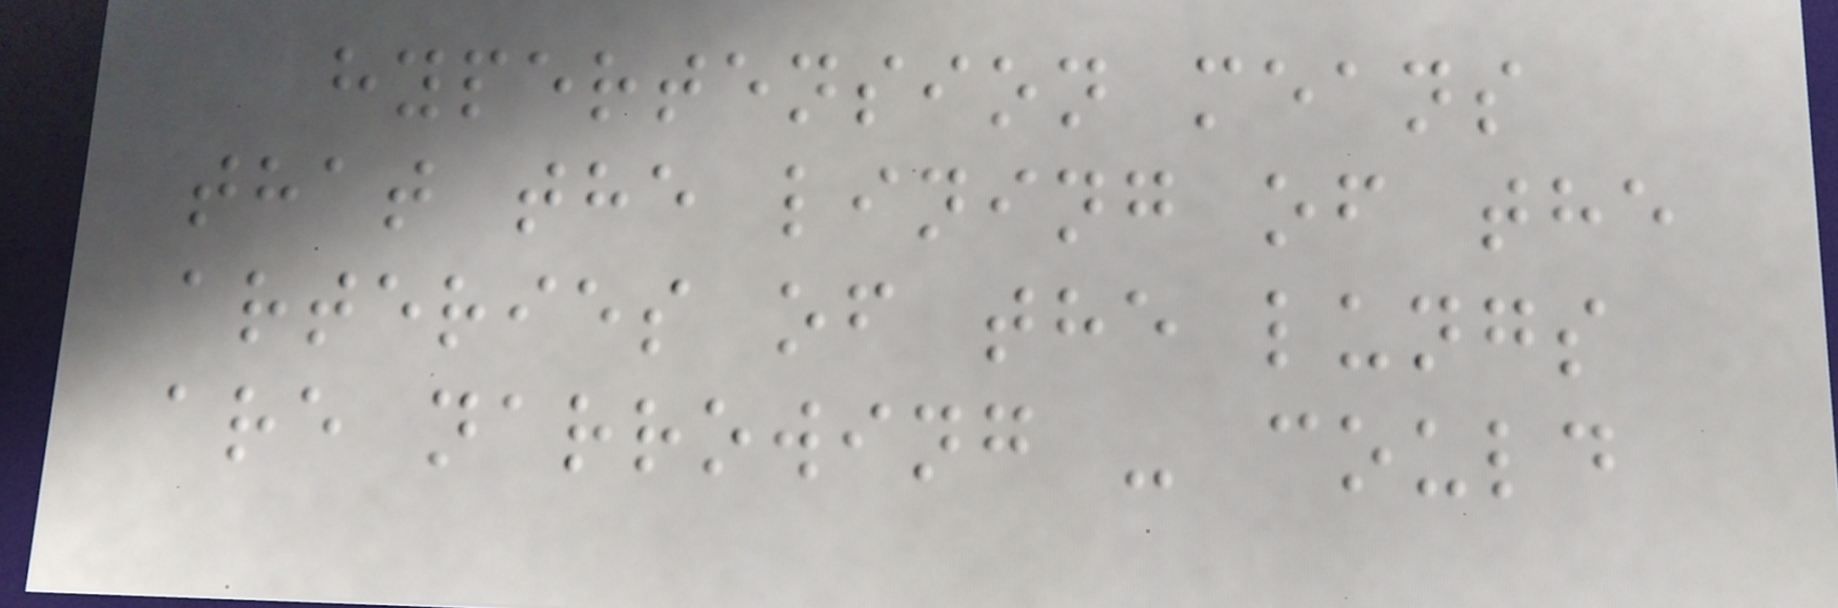hypertension means
that the lining of the
arteries of the lungs
are narrowing - could
